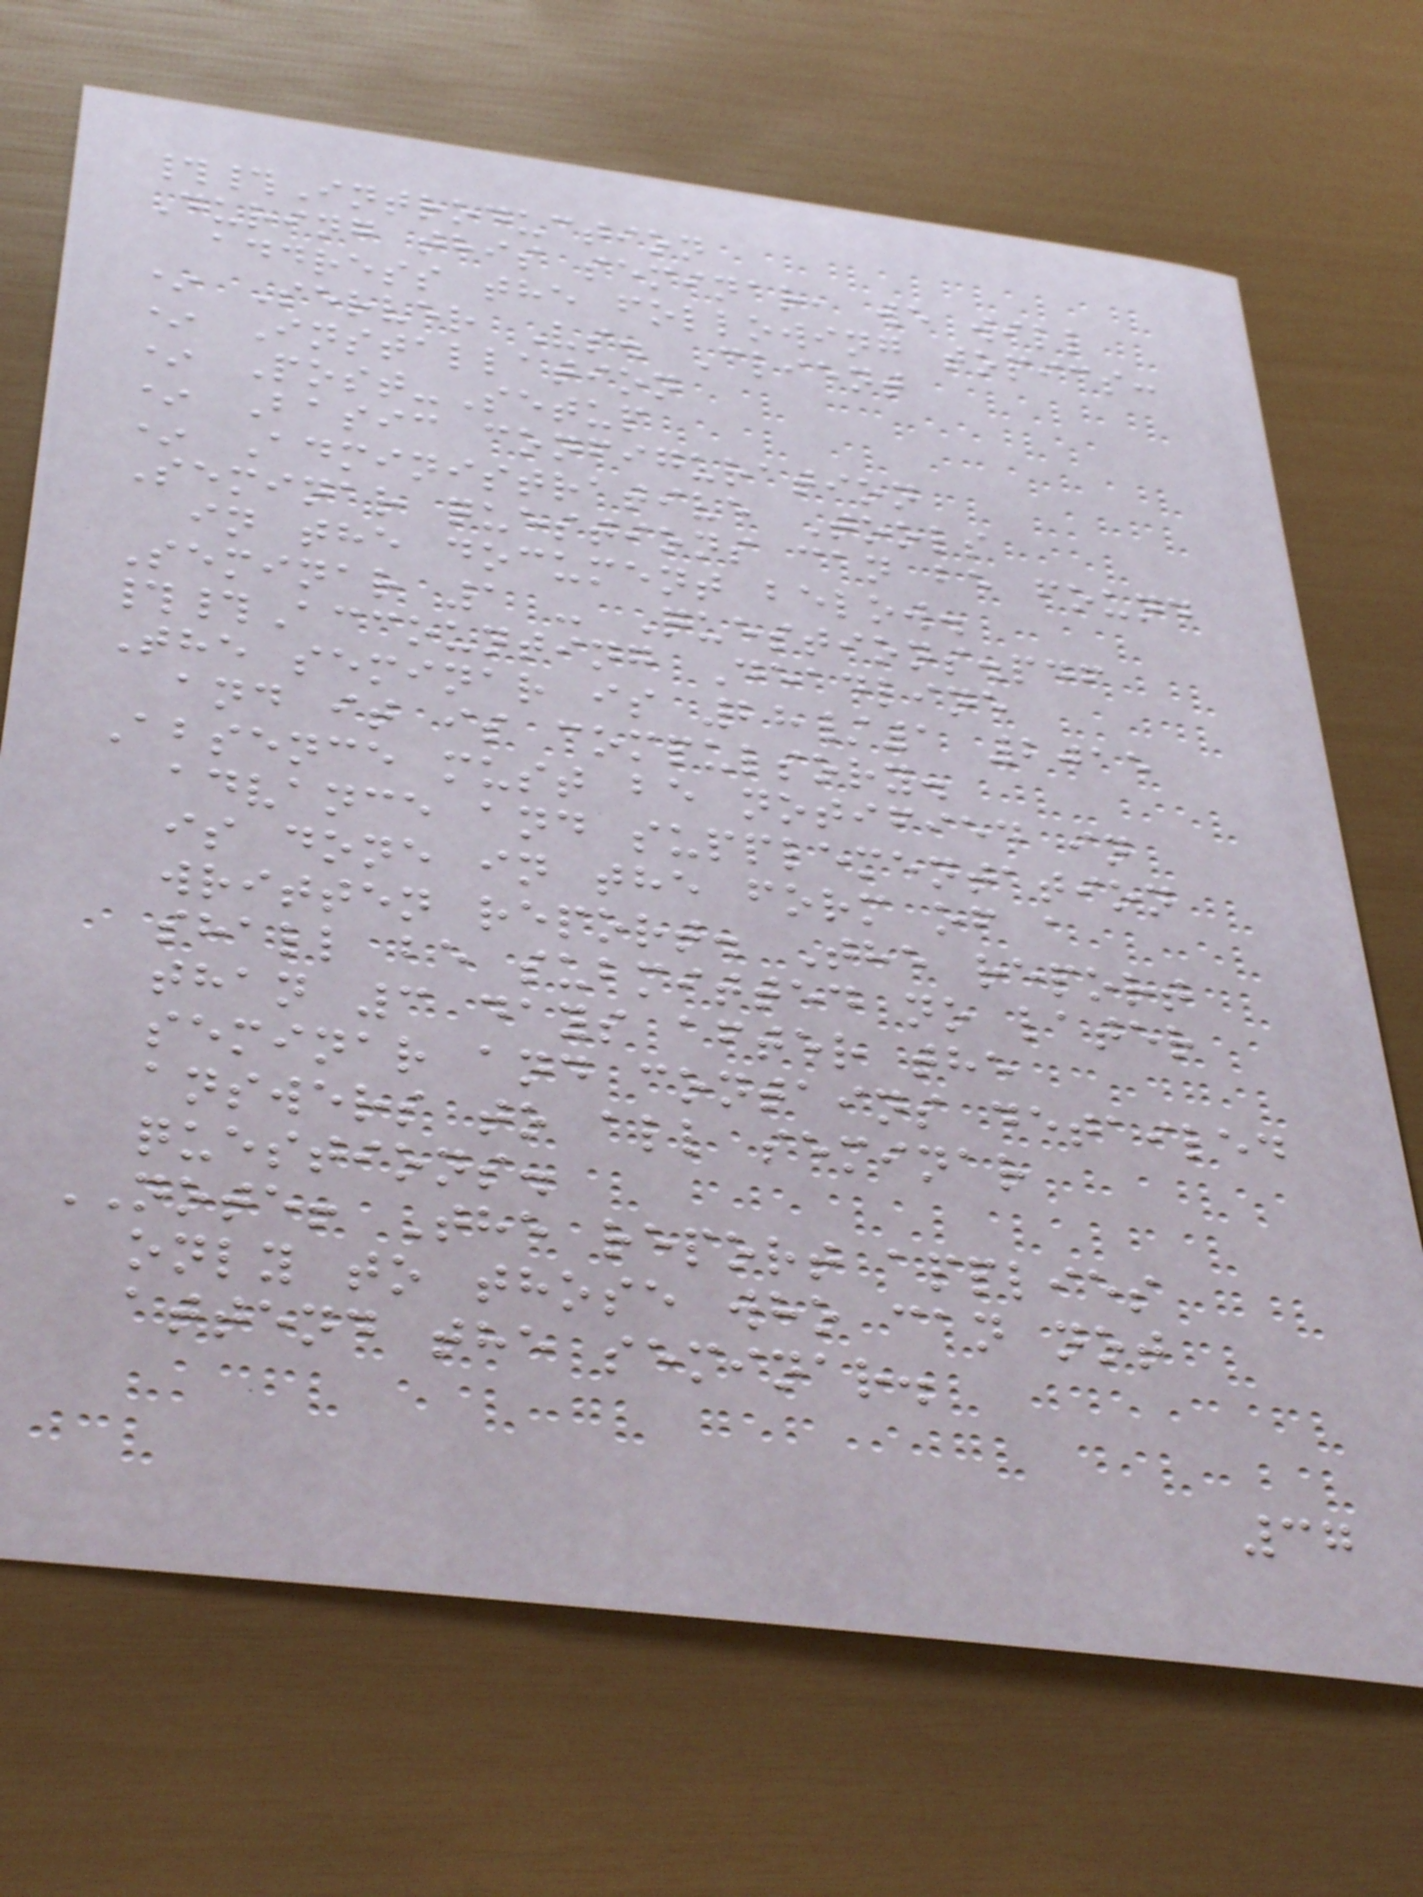##Introduction
During this seminar, we will
address the following topics:
* Server Vs. Client
* Installation
* Post-Setup
* Basic configuration
* Administrative Tools
Seminar questions can be found
in the document below.
Seminar 1 - Questions.pdf
##Accounting Deadline
The seminar is 28/1 2015
and it is compulsory.
Absence must be notified in
advance and supplementation
is done in the form of a
written report. The report
shall be submitted no later
than 3 days after the
seminar and contains detailed
answers to all seminar
questions.
NOTE! The report applies
only to those who can not
attend the seminar.
37
